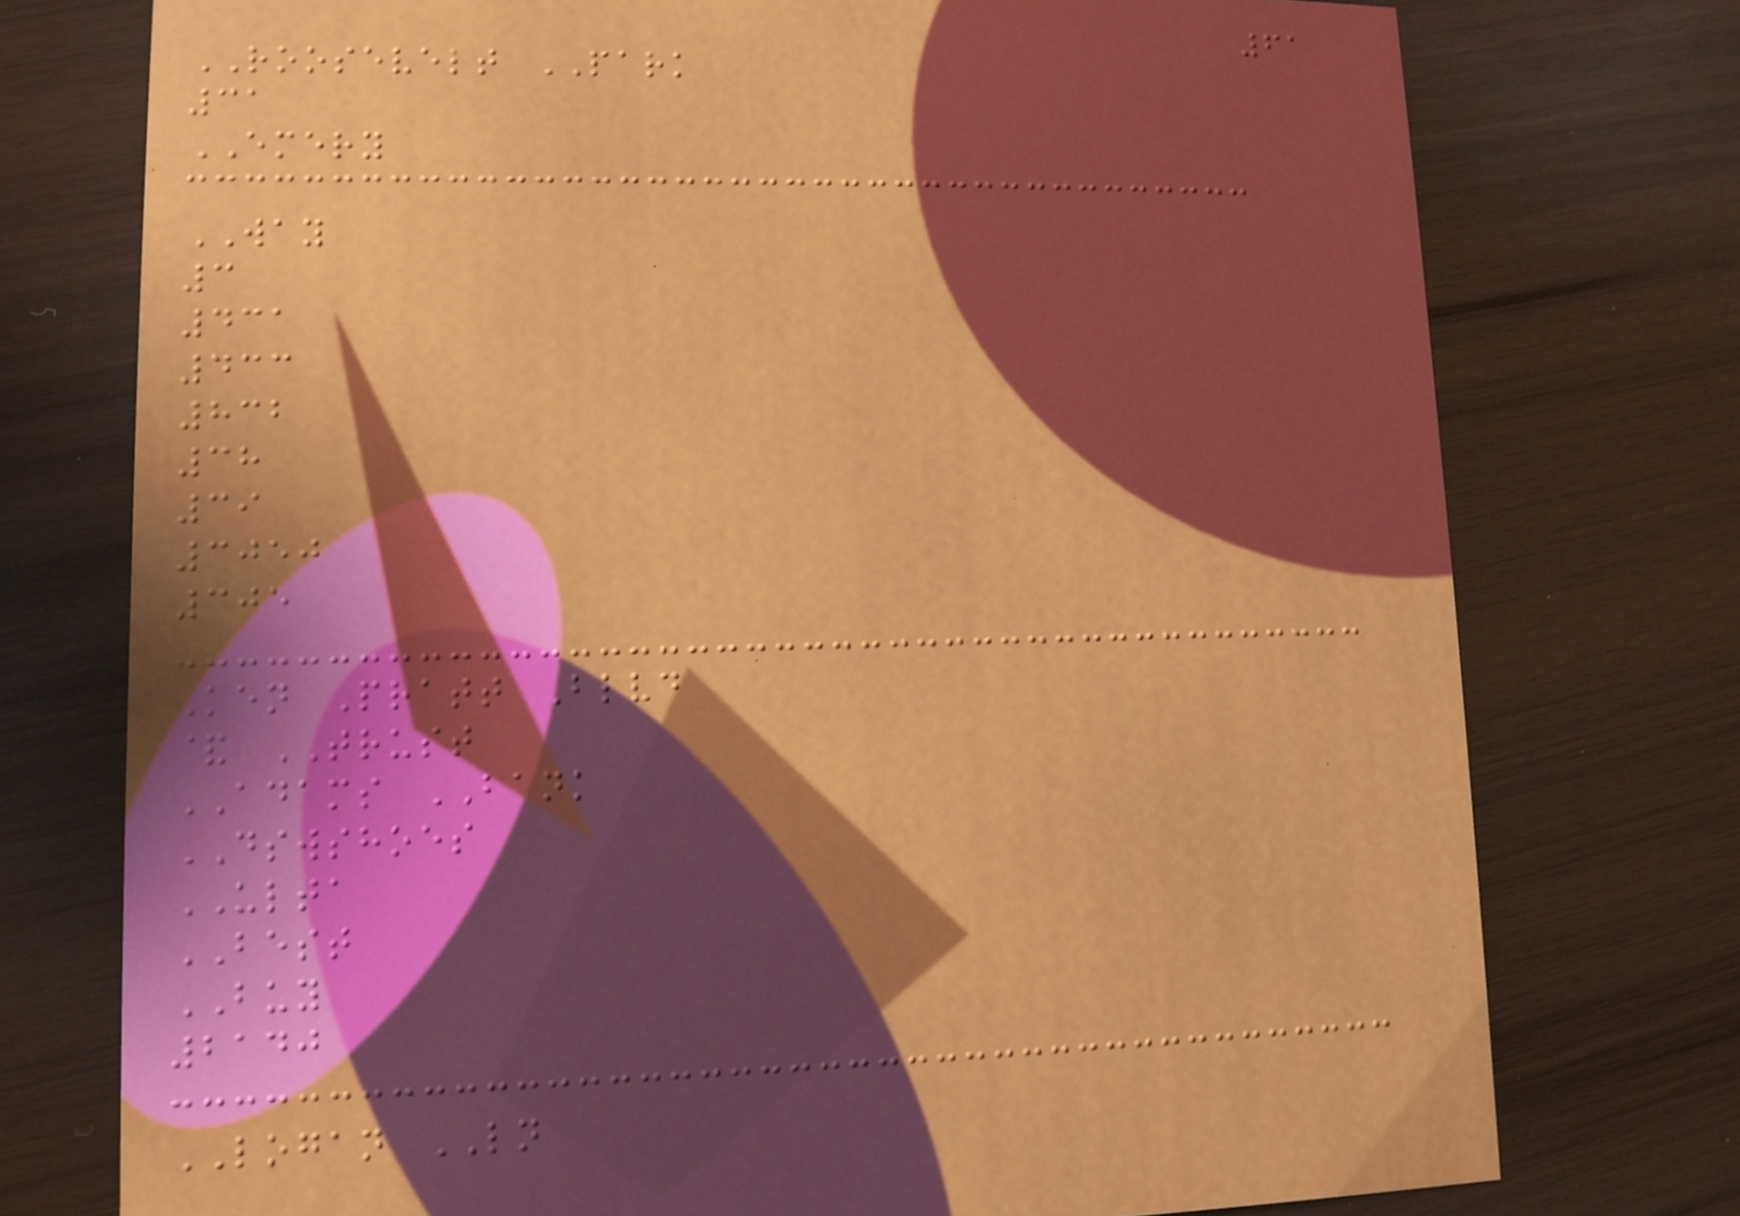61
ROOSEVELT PARK
31
EMERY
WAY
3
431
433
832
38
39
3050
305
Ken Pratt Blvd
& TRUST
ADAMS BANK
DSWSHOES
ULTA
BEST
BUY
2140
LOGAN LN
